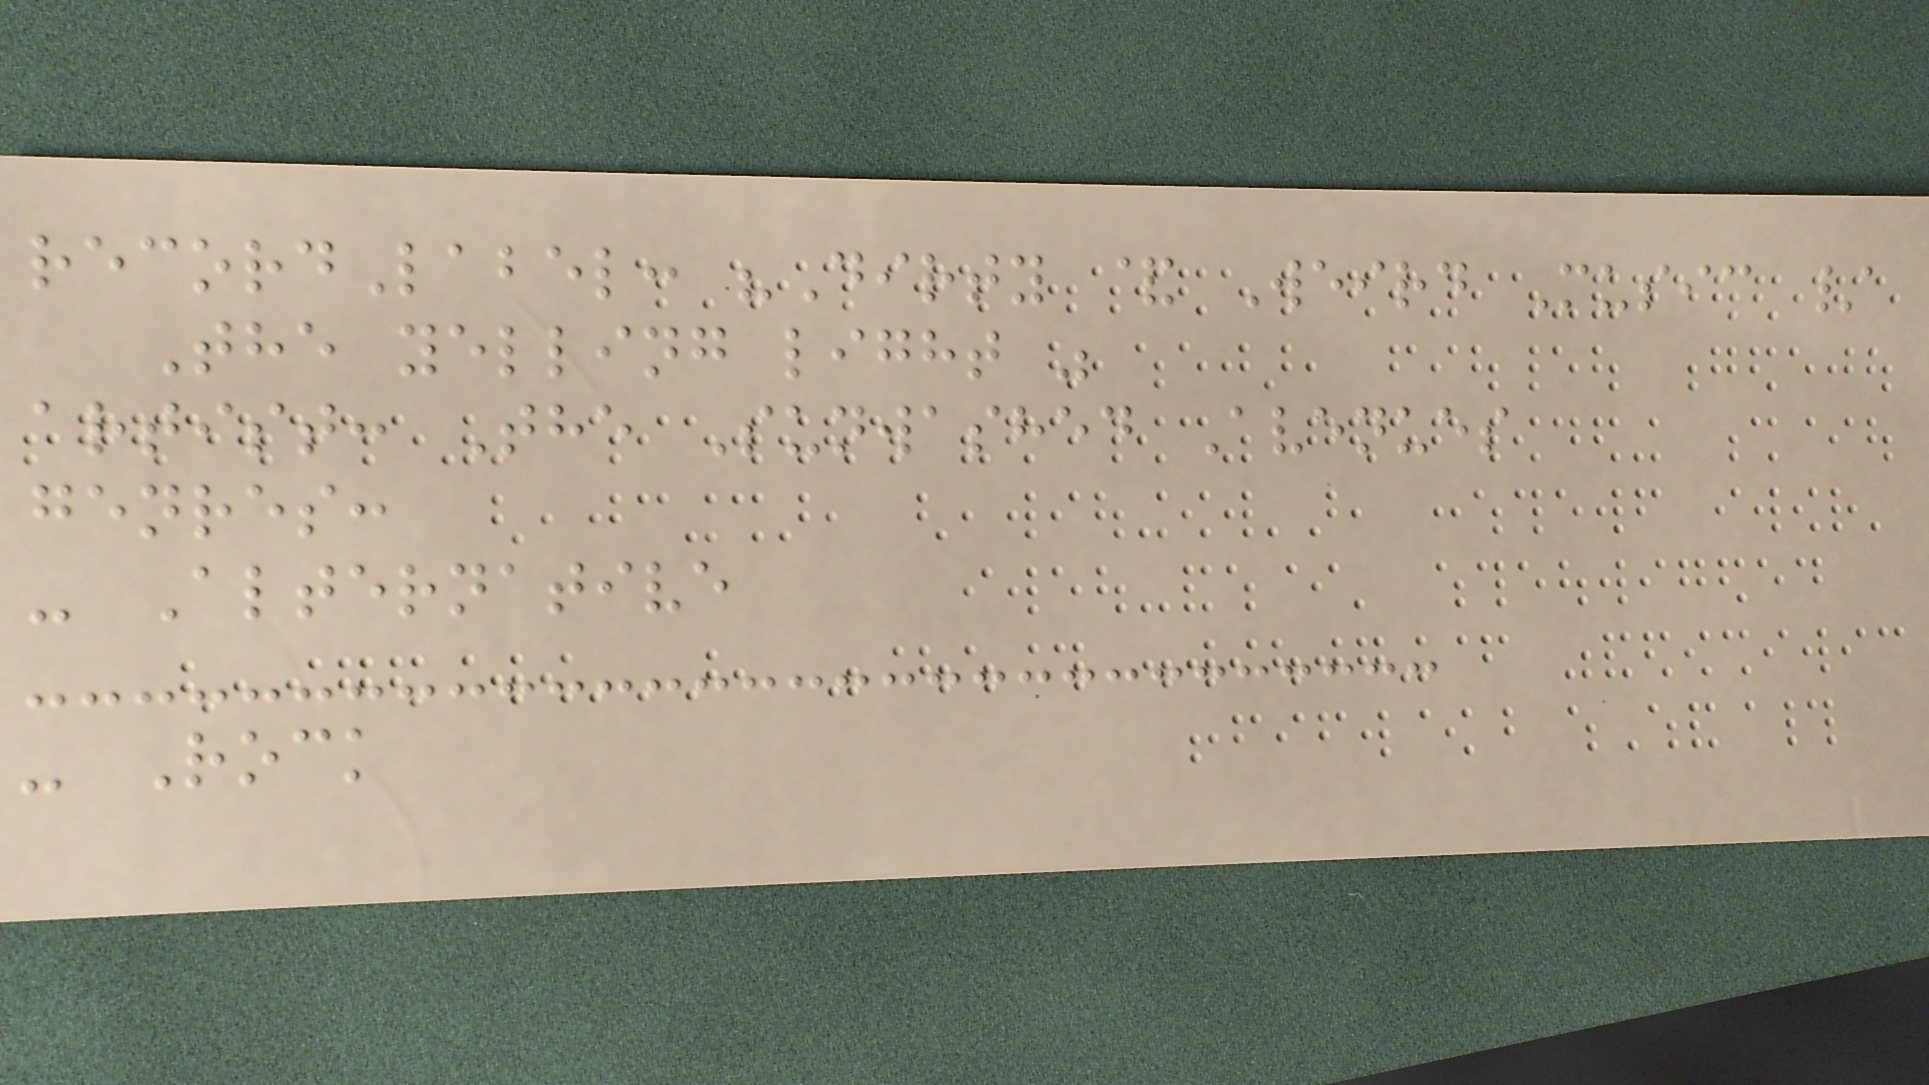recordLabel: "Dirty & Weird Music /
The yelling light "
artist: The Sunwashed Avenues
genres:
- Alternative
- Rock
